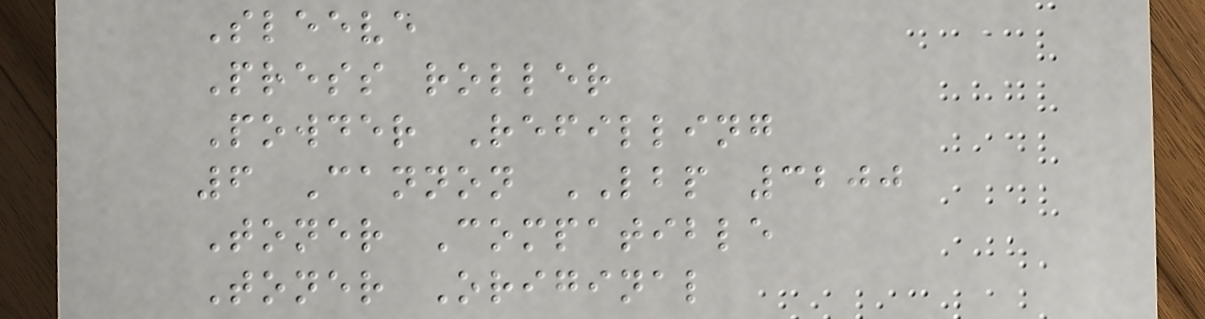Sleeve
Press roller
Powder Refilling
6 Cannon LBP 3200
Toner Compatible
Toner Original
